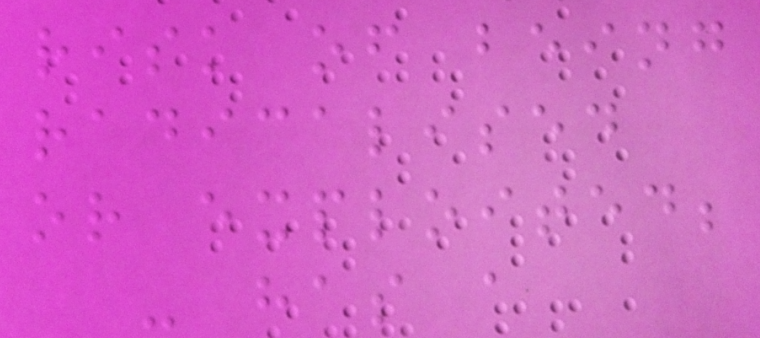risk of being
radicalised
or exploited;
- has a
